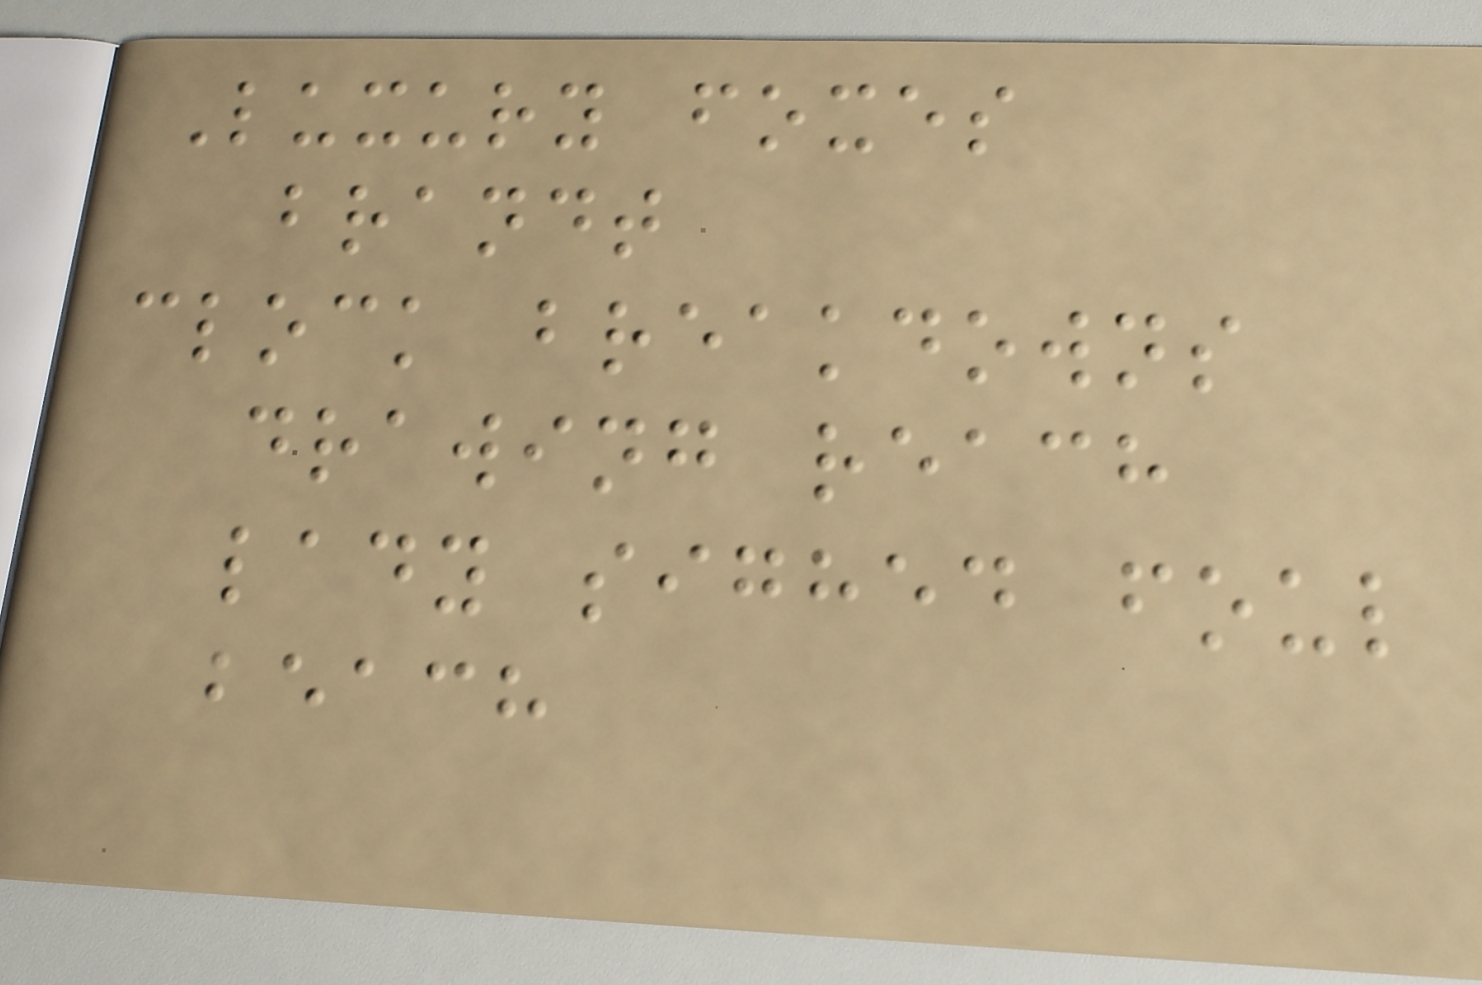Luxury foxes
brandt
clock breakdowns
drawing reach
lady sighed foul
beach
